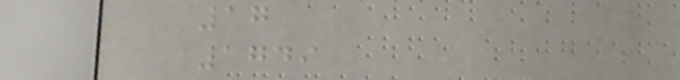17
1749
